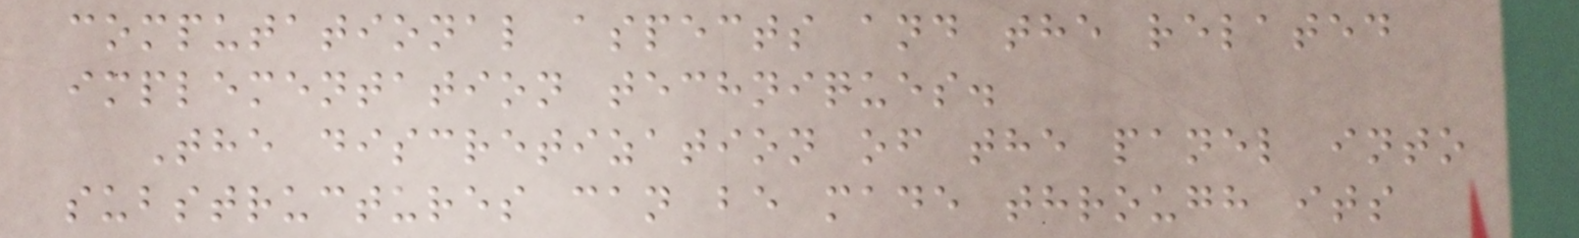computational aspects and the related
implementation techniques.
The discretization of the panel into
substructures can be made through its
